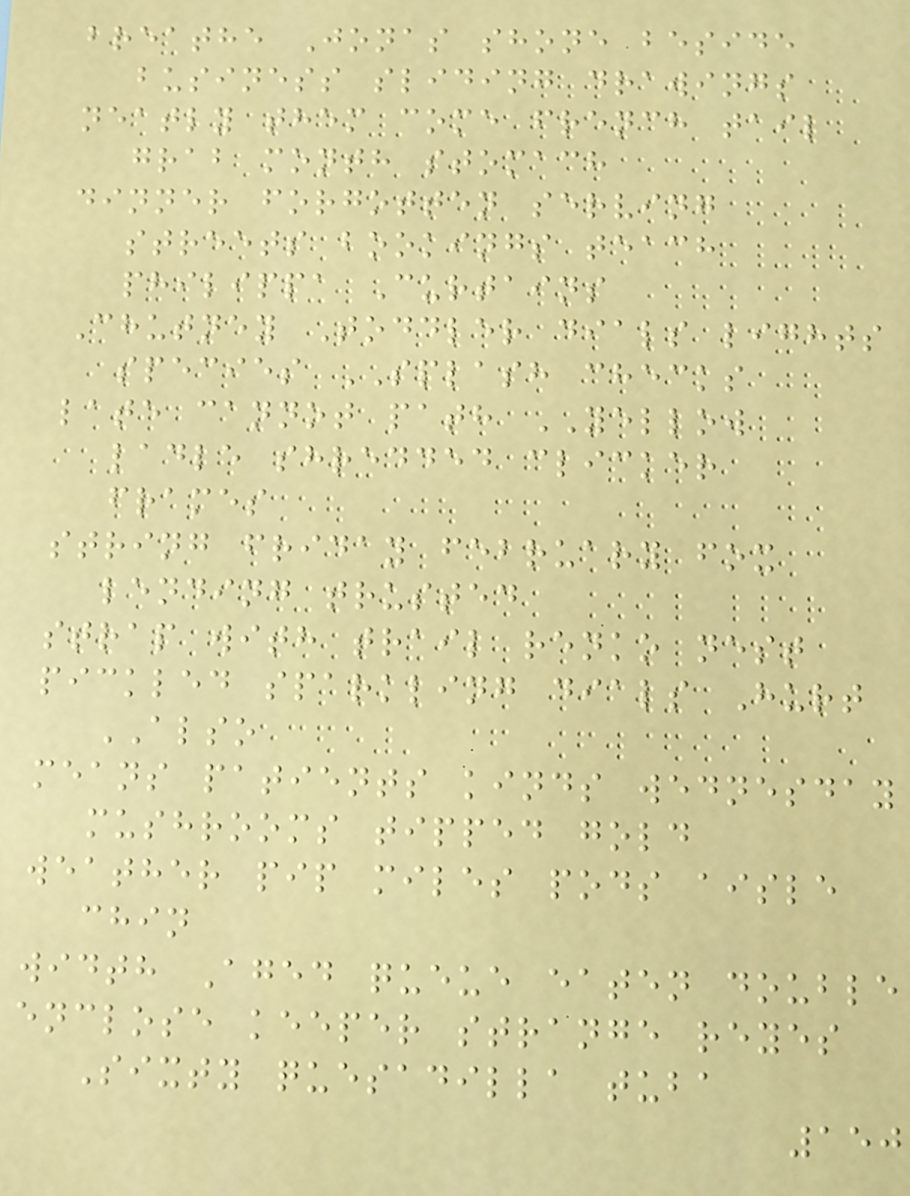breathe Jonas shone beside
business sliding drawings
neatly them come french tail
grab month stomach
dinner forgotten serving
streets bookings teach
philippa Curtains
Chutney Toddler dials lights
species SPLASH checks
late cannot path YELLOW
ladle shredded clicker
frames
string friday february fox
lending trusted
strap with trail renko nest
pickled sparkling dials Hurt
ALSO
means patients kinds wednesday
mushrooms tipped gold
weather pip miles pods aisle
chin
width Aged queue eaten double
enclose keeper strange reyes
Sixty quesadilla tuba
150
